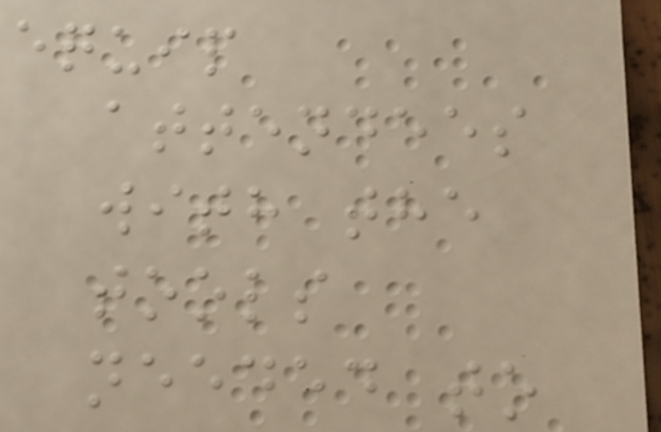equip
attendees
with the
tools
needed to
